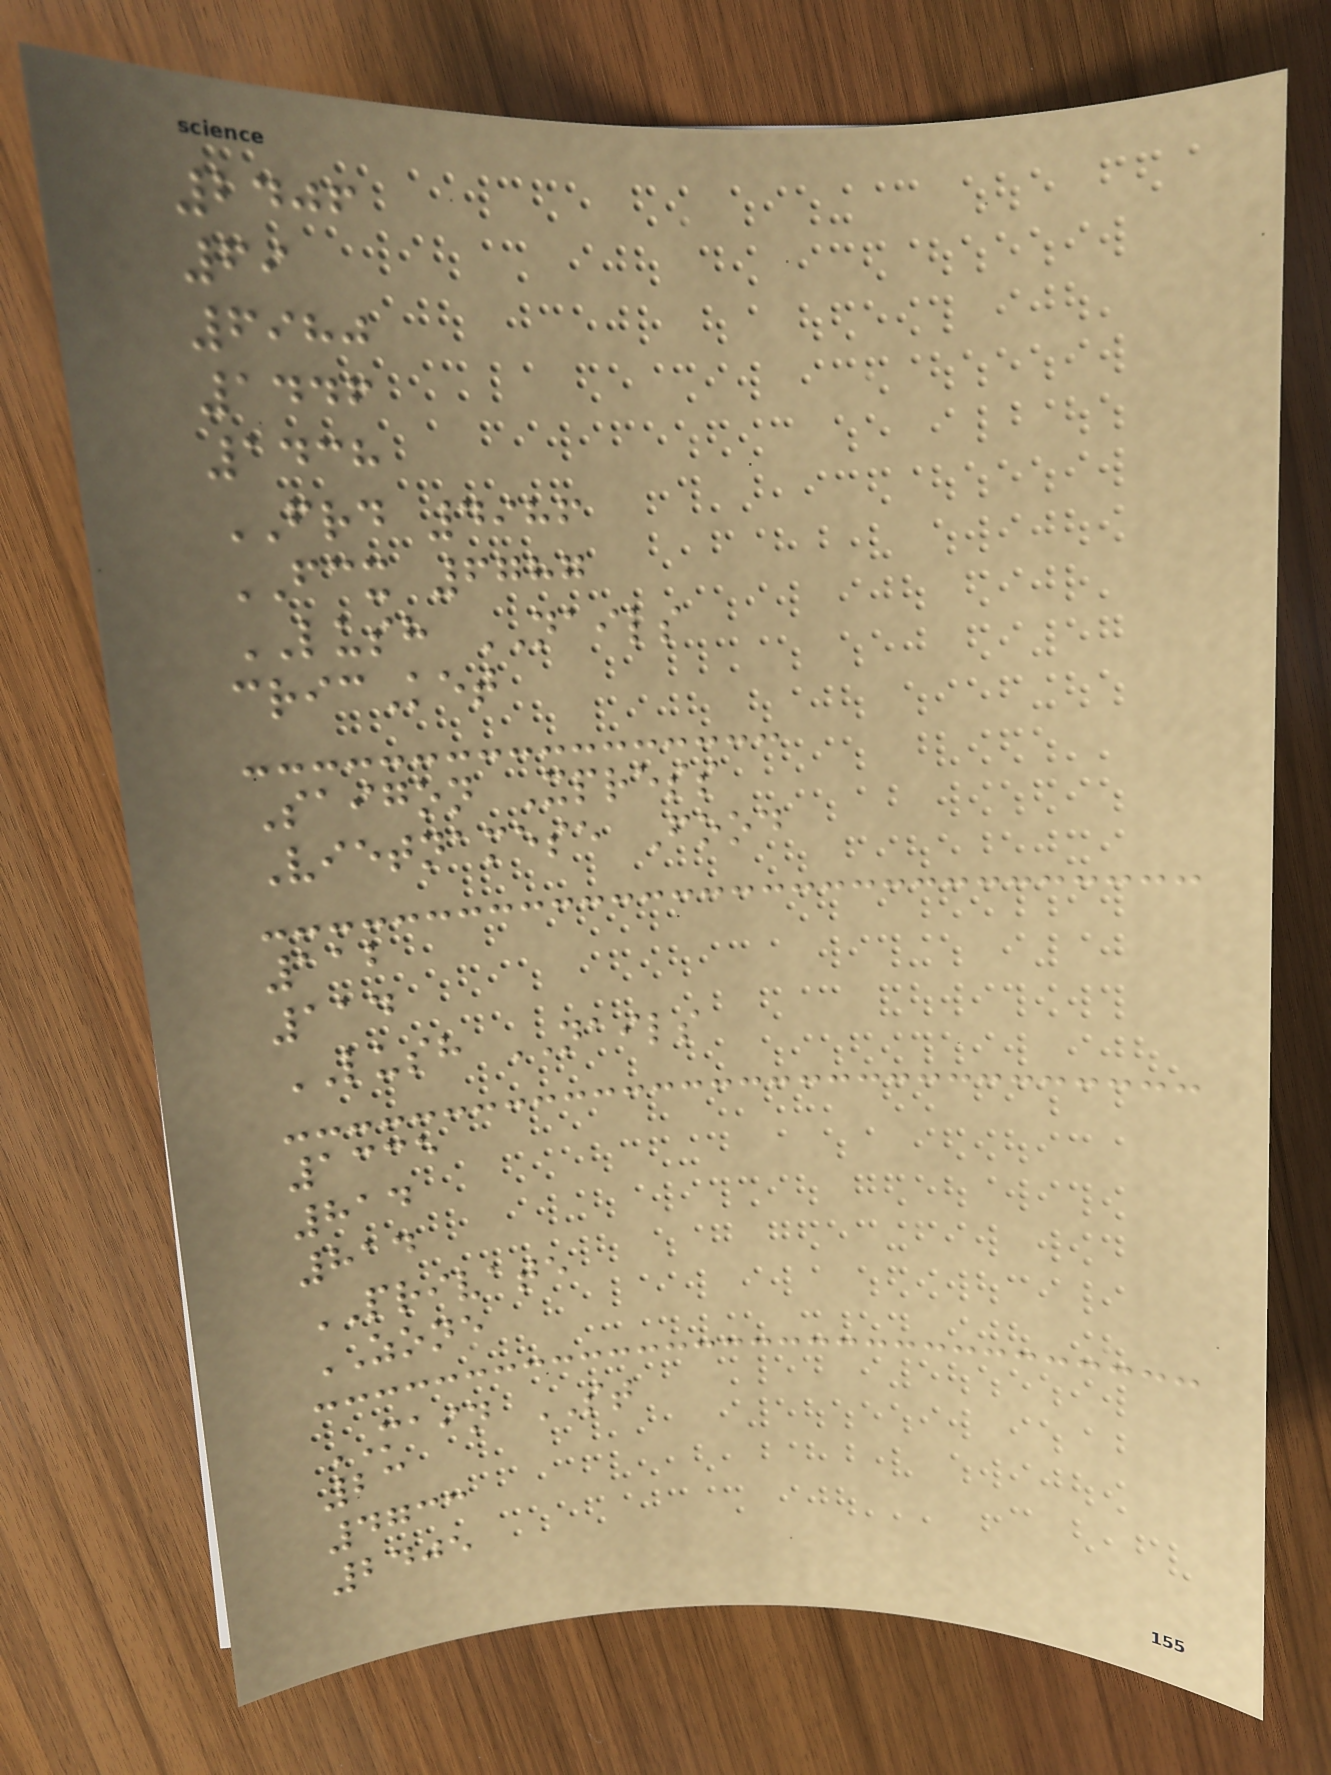2406
69
6980
1446
1438
FRD 4986
FCX 6787
LUSH NAILS
cricKet
Saigon Xpress
Vietnamese Food
112
114
LUSH NAILS
1335
814
814
PRIVATE
ZONE
MAIN ST
23
4733
2405
